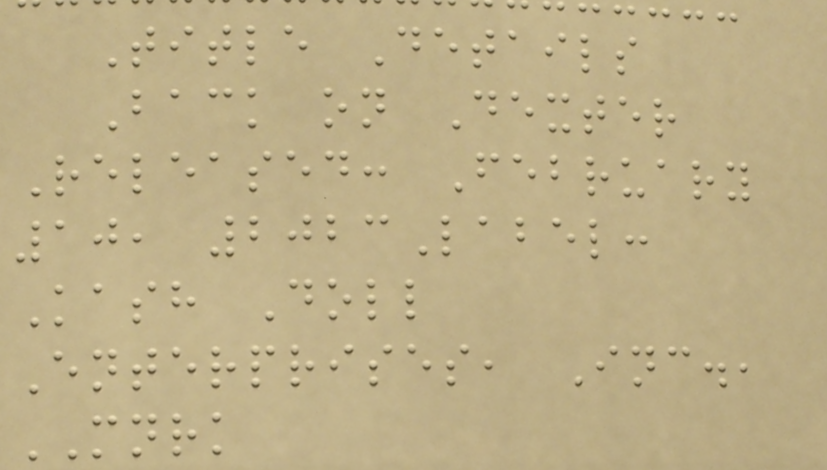Title Details
Back on Dexter
Released: February
10, 2023Label:
Kash Doll
Enterprises, Inc.,
MNRK
